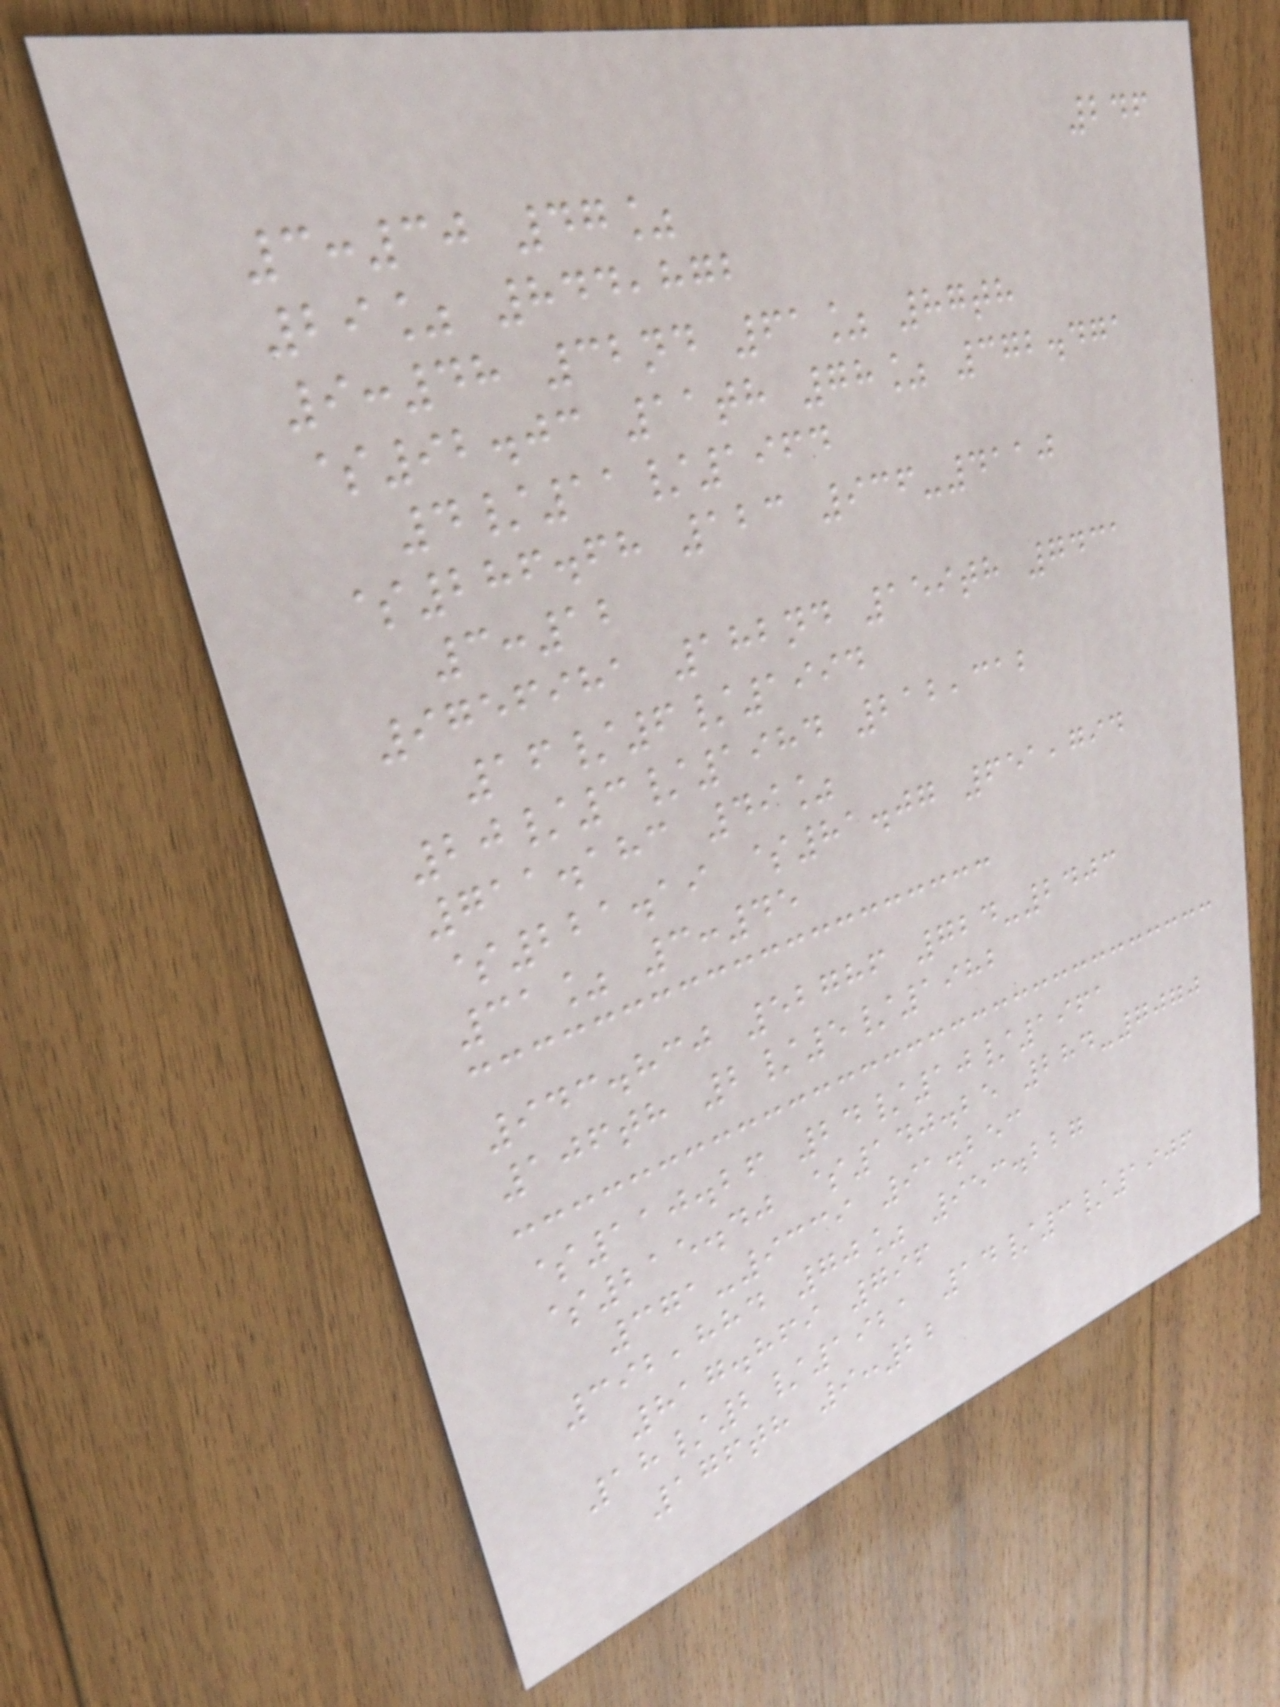246
3:30 47%
29% 844,872
9:48 32nd 61% 87th
$92.03 11th 78% 372.471
4/11/1964
$286.68 123 936-4110
3:12
9756981 182nd 159th 7431
16/6/1994
20/3/1984 212,312
711.183 49%
$221.19 $81.07 651,794
31% 3:45
943.830 52786 724-2403
106th 2/5/1982
$110.26 24/10/1961
$215.40 $140.25 284-7070
371-9339 91.253
392,884 70% 953.227
817.869 796
18/2/1921 14/3/1906
176th 9:22
